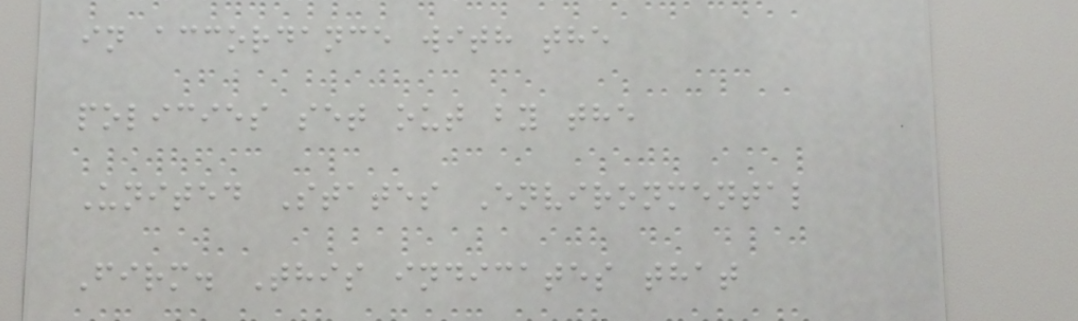in accordance with the
policies set out by the
United States Environmental
Firm. This indicates that
